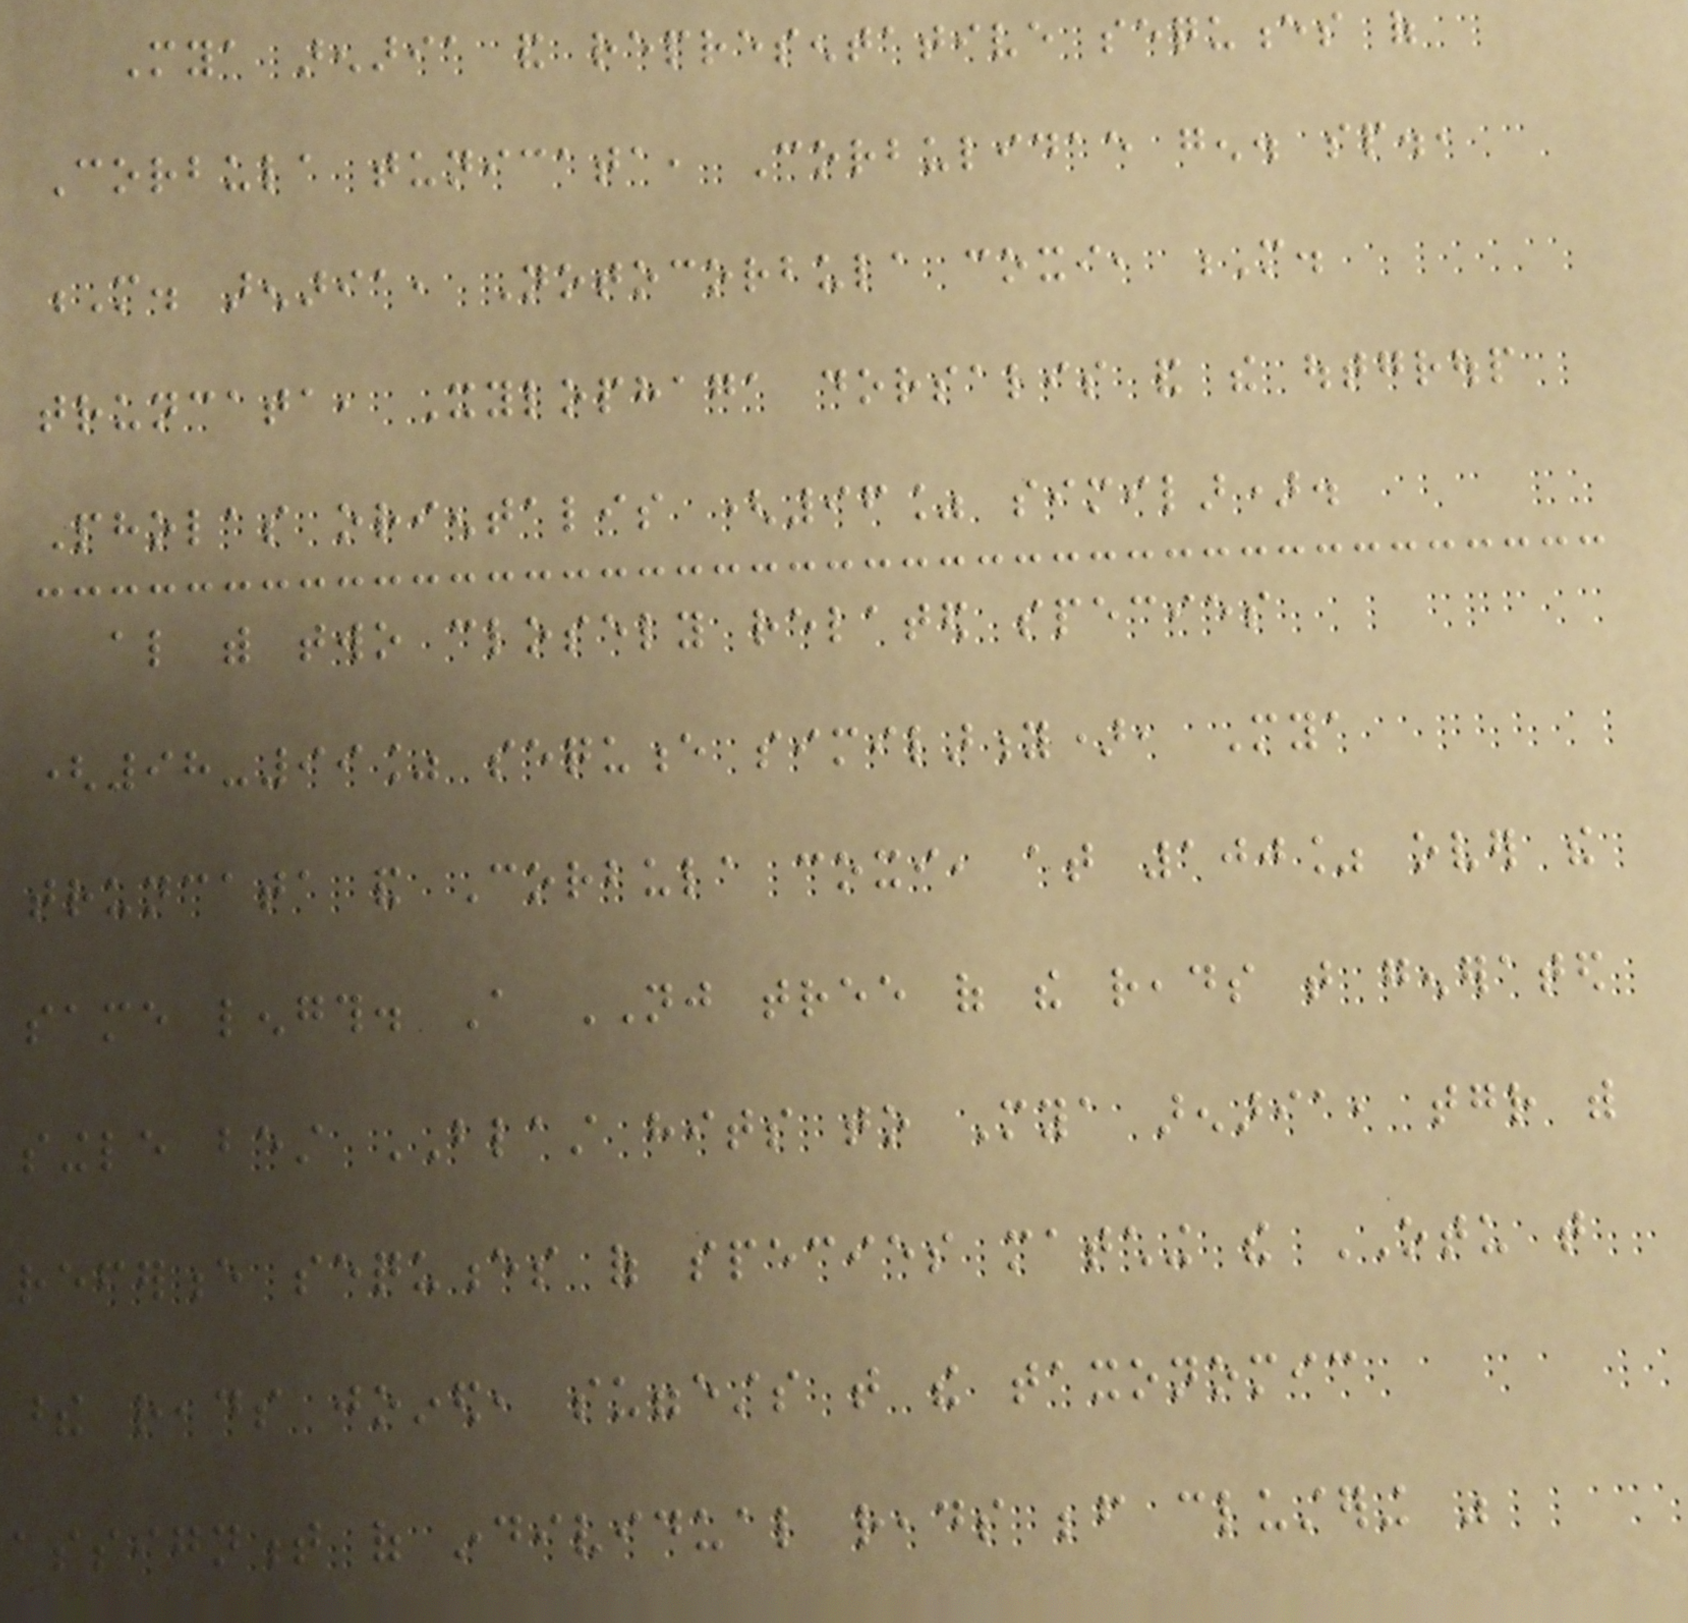Mya arenaria and representative sequences of
Corbula tunicata, Corbulidae gen. sp.,
M. arenaria, Notocorbula coxi, M.
truncata, Xylophaga dorsalis and the outgroup
Pholas orientalis (96% similar).
also with two closely related species
(98-99% sequence similarity), Mya
truncata and Corbula coxi, at 100% over the
same length. A NJ tree of the reads that generated
single best BLAST hits to Mya arenaria, together with
reference sequences of species matching the OTU that
these reads joined, suggests that the taxonomic
assignment of individual reads before clustering was
